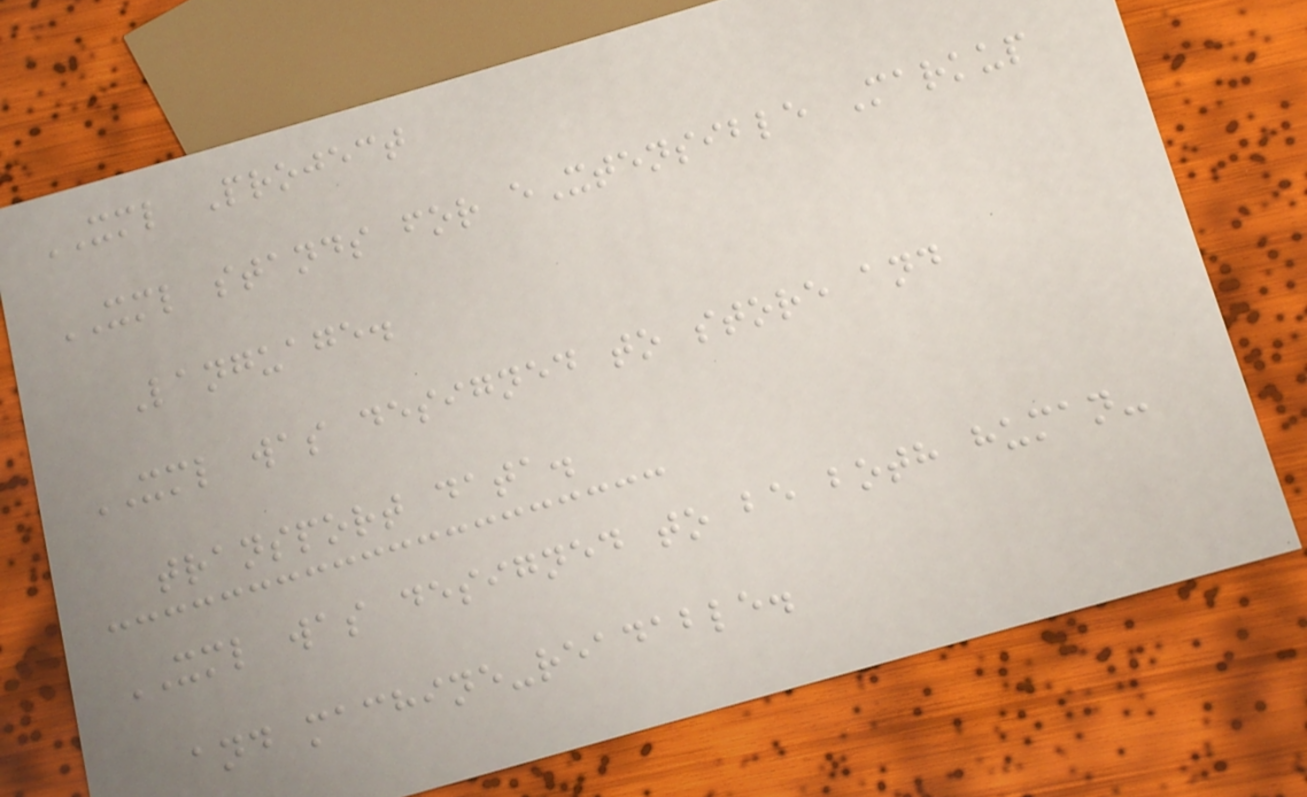XML Project
XML stands for eXtensible Markup
Language.
XML was designed to store and
transport data.
XML was designed to be both human-
and machine-readable.
